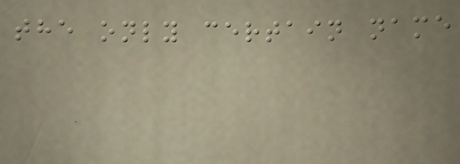the only certain name
